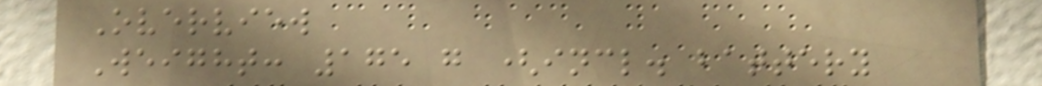Overview
Weight: 175 g (incl. battery
